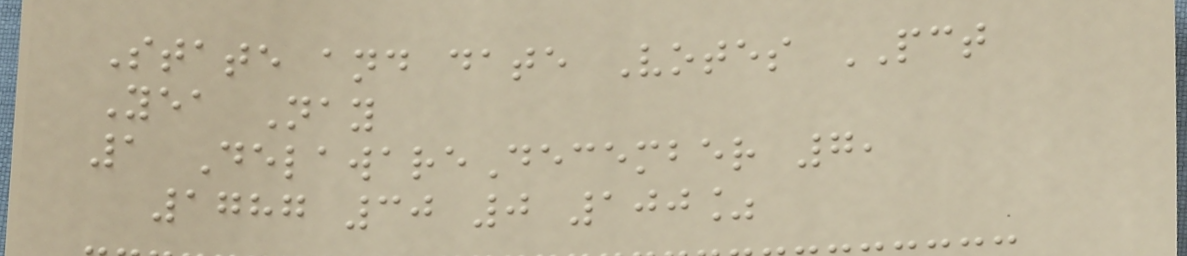State and date Votes PCT
Yea Nay
1 DelawareDecember 7,
1787 30 0 100%
